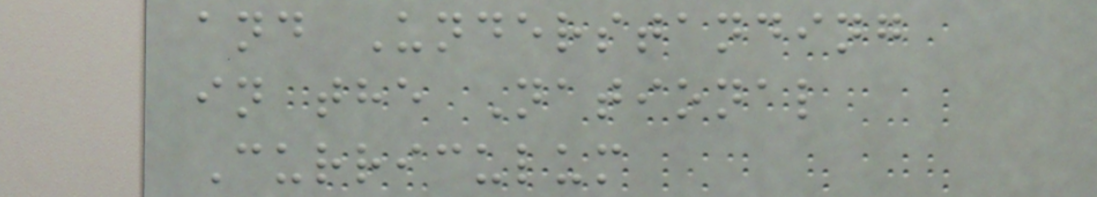and Understanding
in the National
Curriculum
